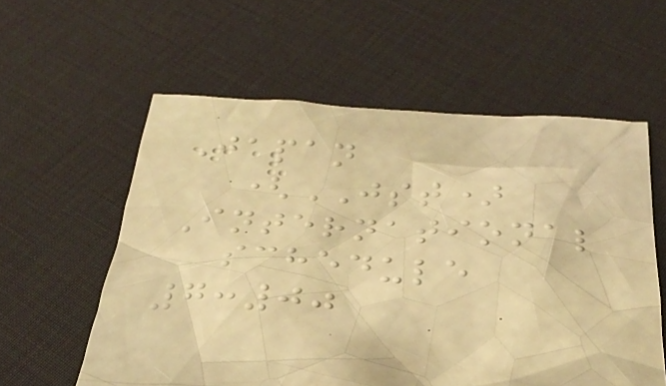Japan
(JST)
International
schedule
7:00
